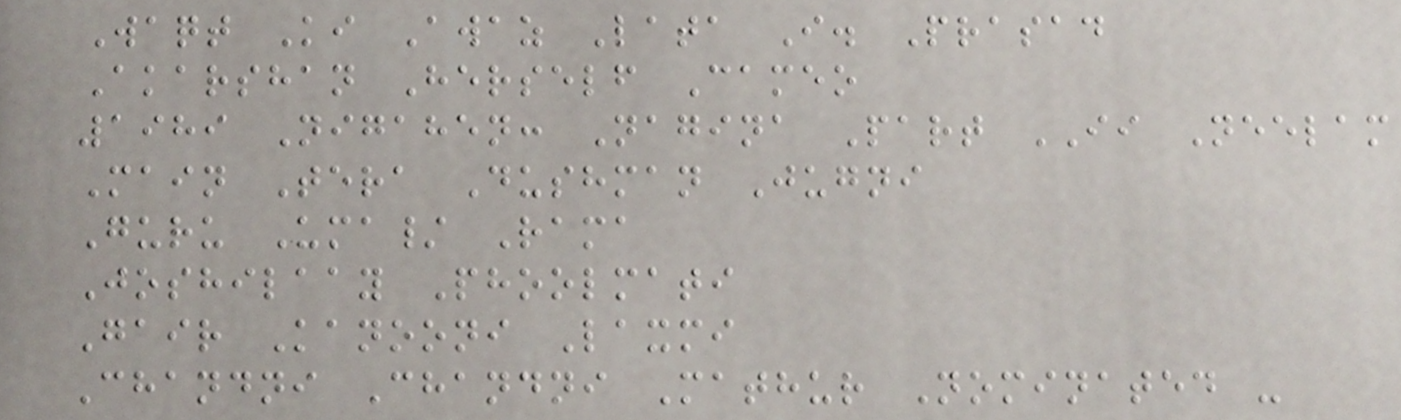Waqt Ki Awaz Lata I. Prasad
Akarshan Herself Cameo
1989 Nigahen: Nagina Part II Neelam
Main Tera Dushman Jugni
Guru Uma/ Rama
Joshilaay Phoolmati
Gair Kanooni Laxmi
Chandni Chandni Mathur Nominated -
